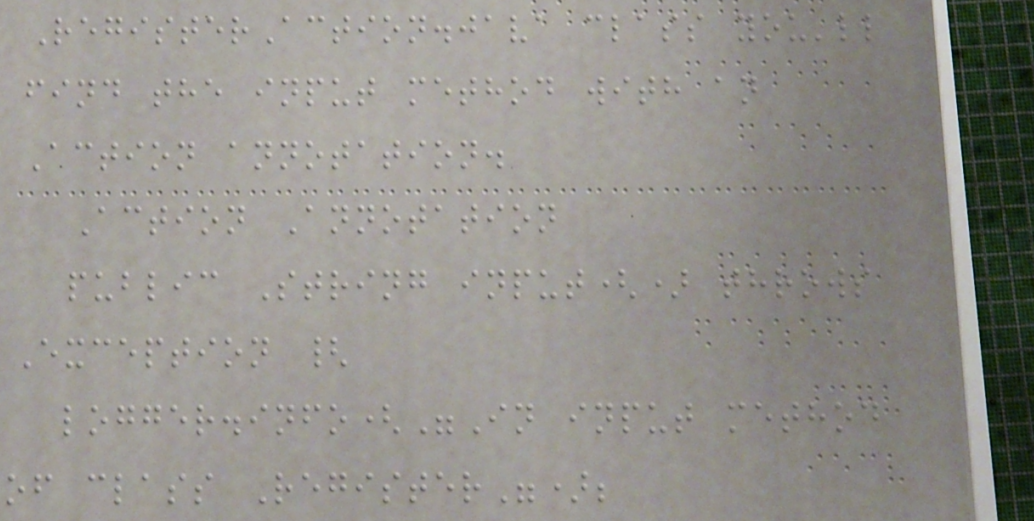RegisterAction.java class you'll
find the input method with an
Action annotation.
Action Annotation
public String input() throws
Exception {
logger.info("In input method
of class Register");
